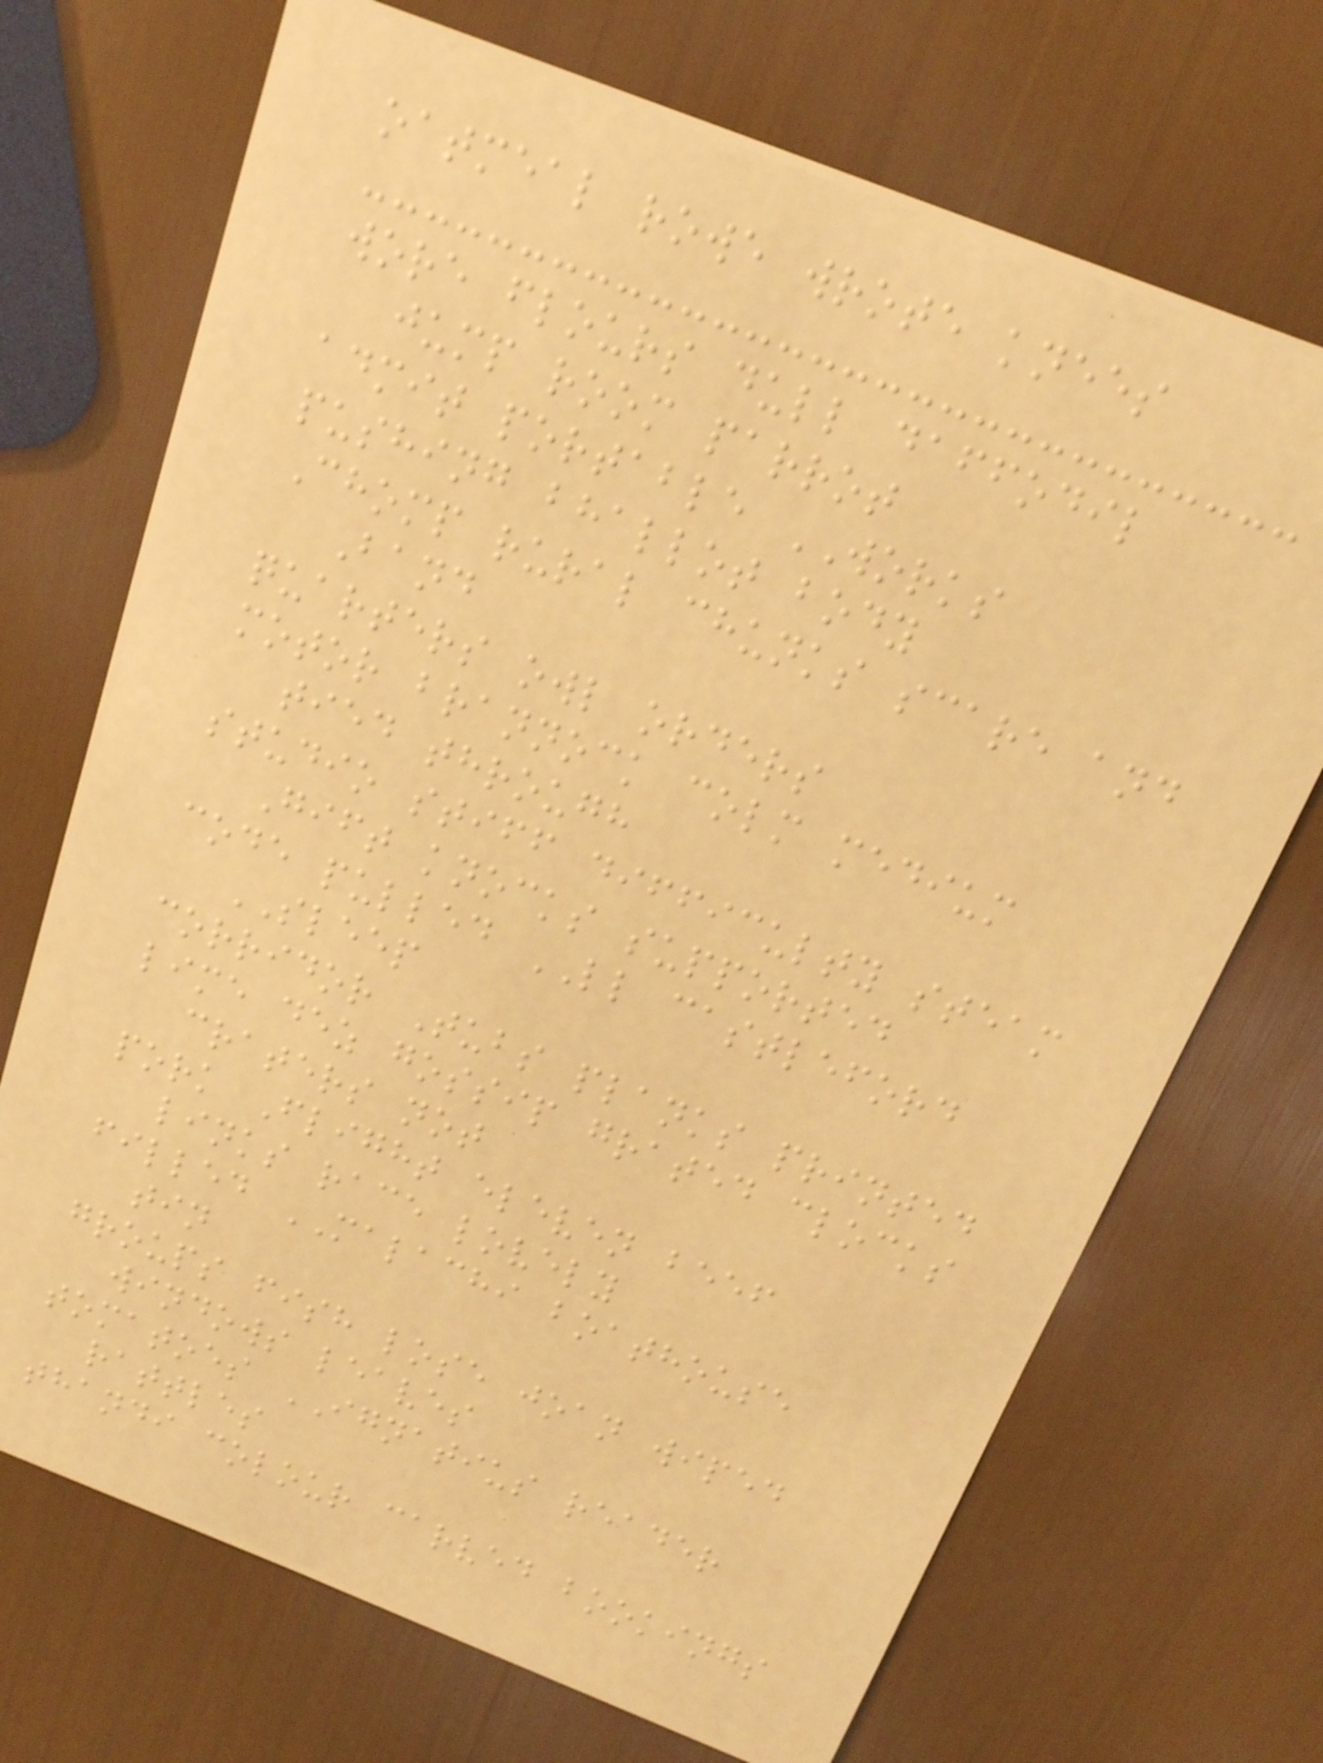oatmeal rowe wrote knees
wore flours dull daffodil
jump room parrot
admit portable WORKS
pushing bhallot body
Chomp rural chunks scare and
Band
quarters owl orders
motor brannock colm medium
tied through
studio stiff difficulty steam
Gift knocks supported
code pulled LL castleford
SLEEP
corridor Tubs planks printed
lime dez gossip grated clocks
craters not
pork Flight eleven beef
links race lovely
filled MALACHI boathouse
tin
groups fish lose joan wiped
windows leaves
tomatoes IGNATIUS reader
rattles
thandi colour carved bookings
